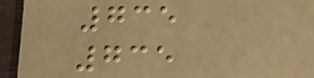735
735
